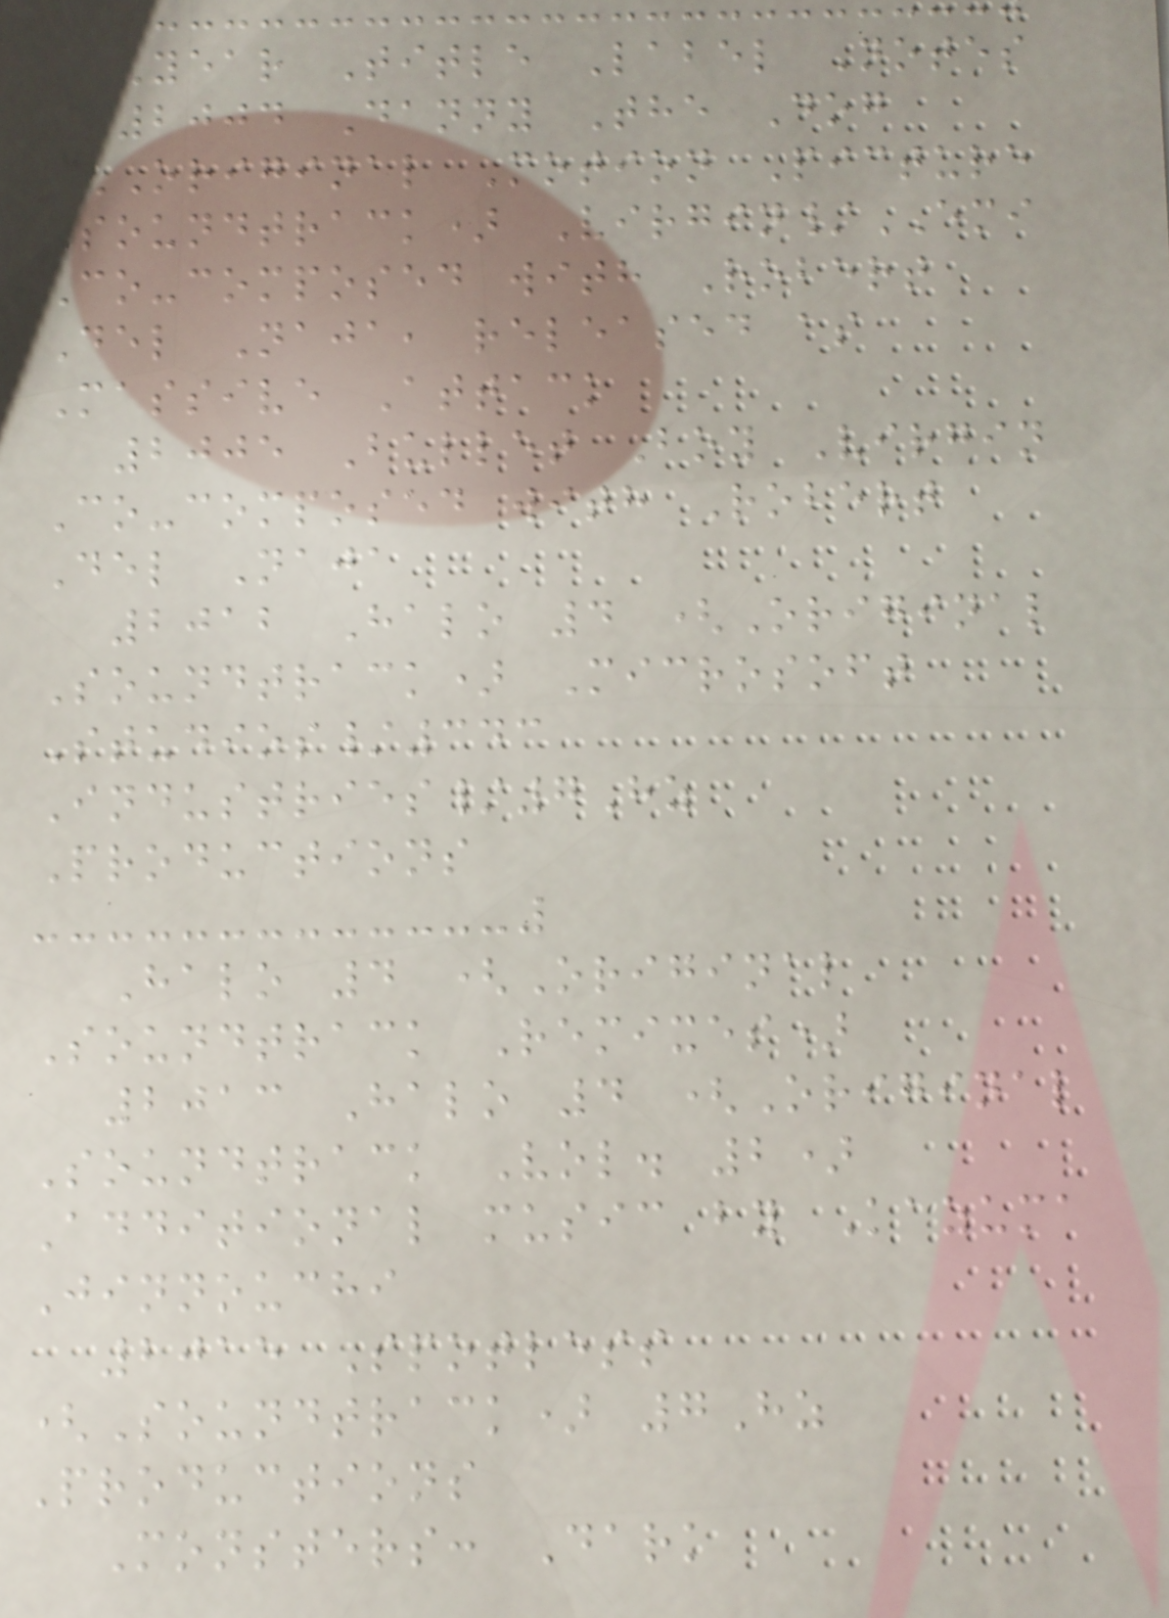Year Title Label Notes
2004 Danny The Dog
(Original Motion Picture
Soundtrack) Virgin/EMI
Co-composed with Robert
Del Naja, released as
Massive Attack
2005 Bullet Boy Virgin
Co-composed with Robert
Del Naja
2012 Halo 4 (Original
Soundtrack) Microsoft
Studios/343
Industries/7Hz
Productions
Halo 4 (Original
Soundtrack Remixes)
2013 Halo 4 (Original
Soundtrack Vol. 2)
Additional music by Kazuma
Jinnouchi
2015 Spotless
(Soundtrack) 7Hz
Productions
Monsters: Dark
